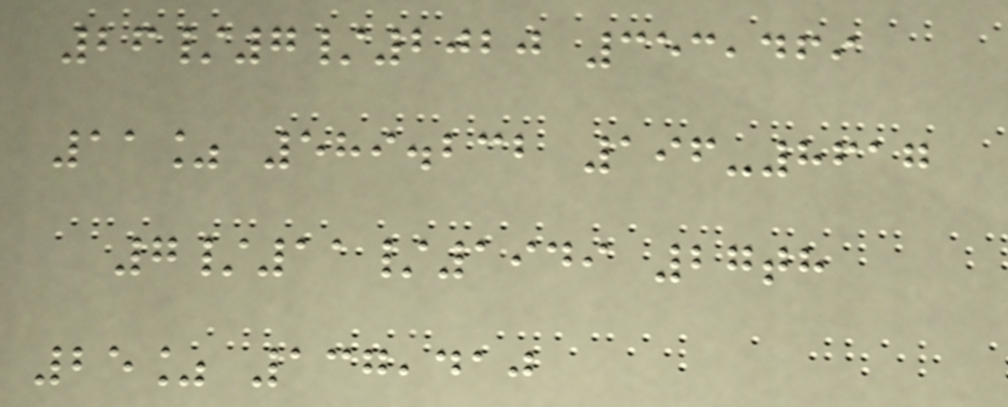26/7/2020 353,469
11% 589.232 196-8617
7/11/1949 27th
25% 137,410
